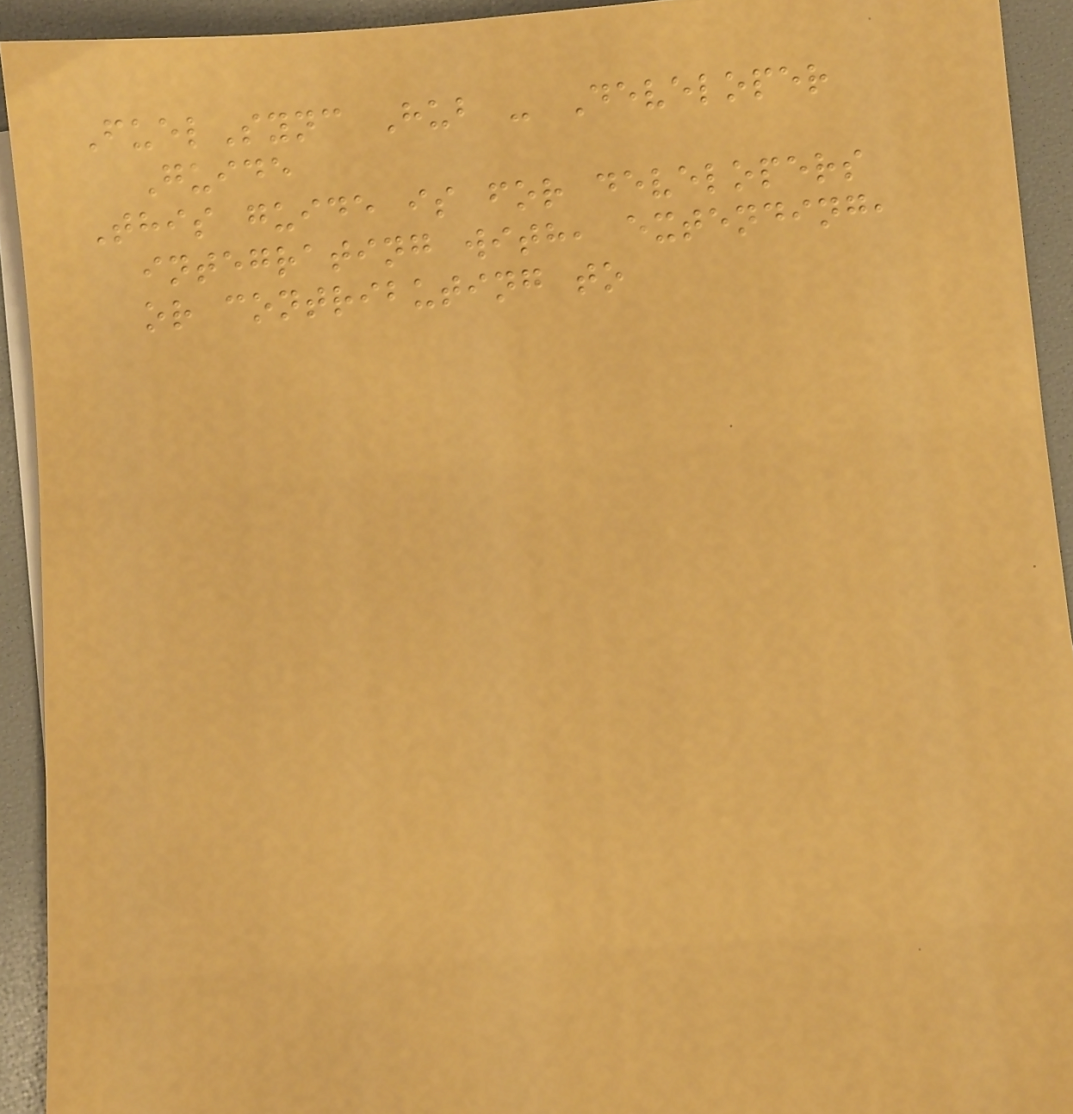FuelSync Hub - Developer
Guide
This guide is for developers
integrating with, extending,
or contributing to
